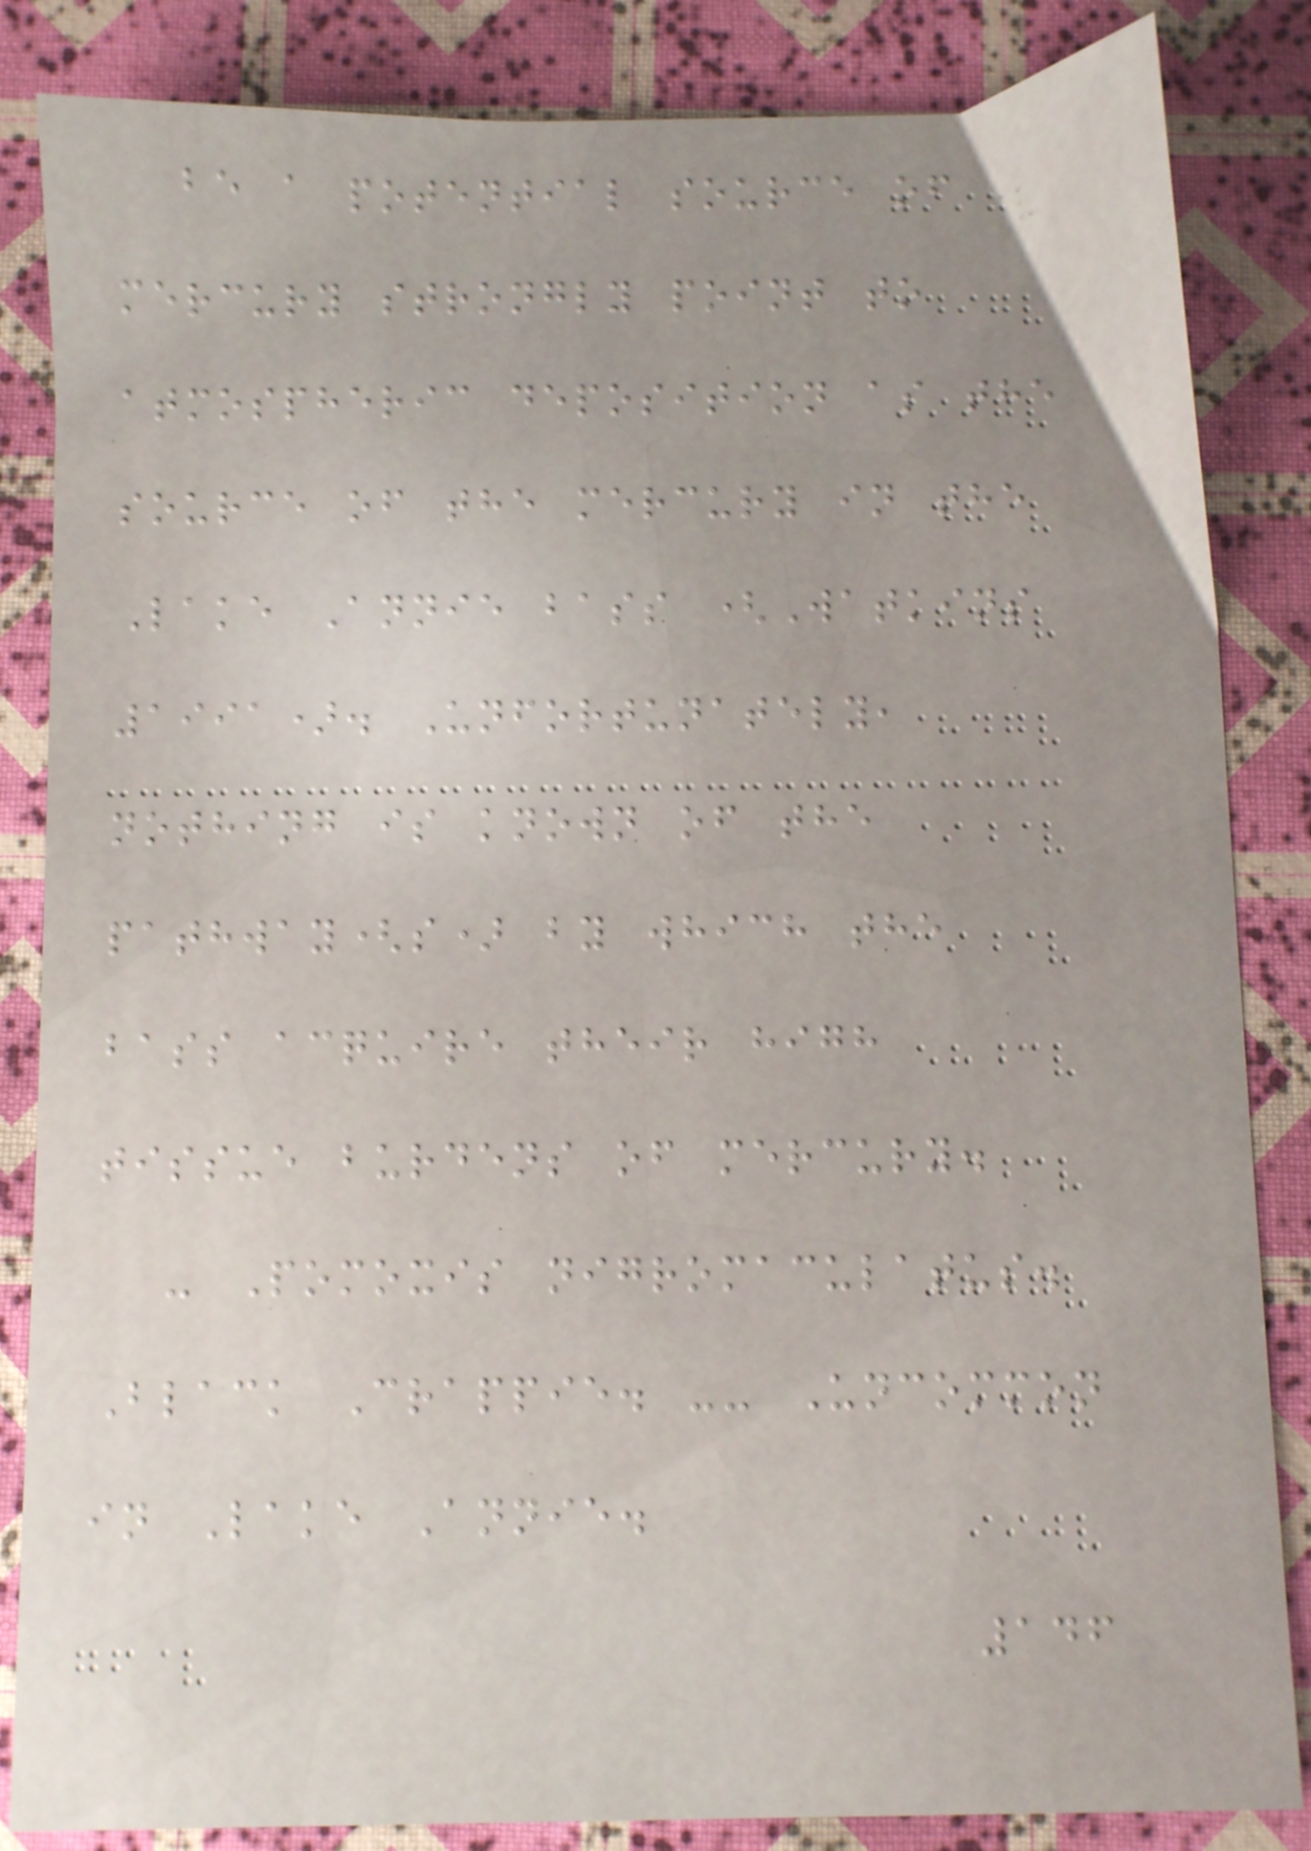be a potential source of
mercury strongly point to
atmospheric deposition as the
source of the mercury in the
Lake Annie bass (Watkins
1991). Unfortunately,
nothing is known of the
pathway(s) by which the
bass acquire their high
tissue burdens of mercury.
- Pomoxis nigromaculatus.
Black Crappie. -- Uncommon
in Lake Annie.
146
